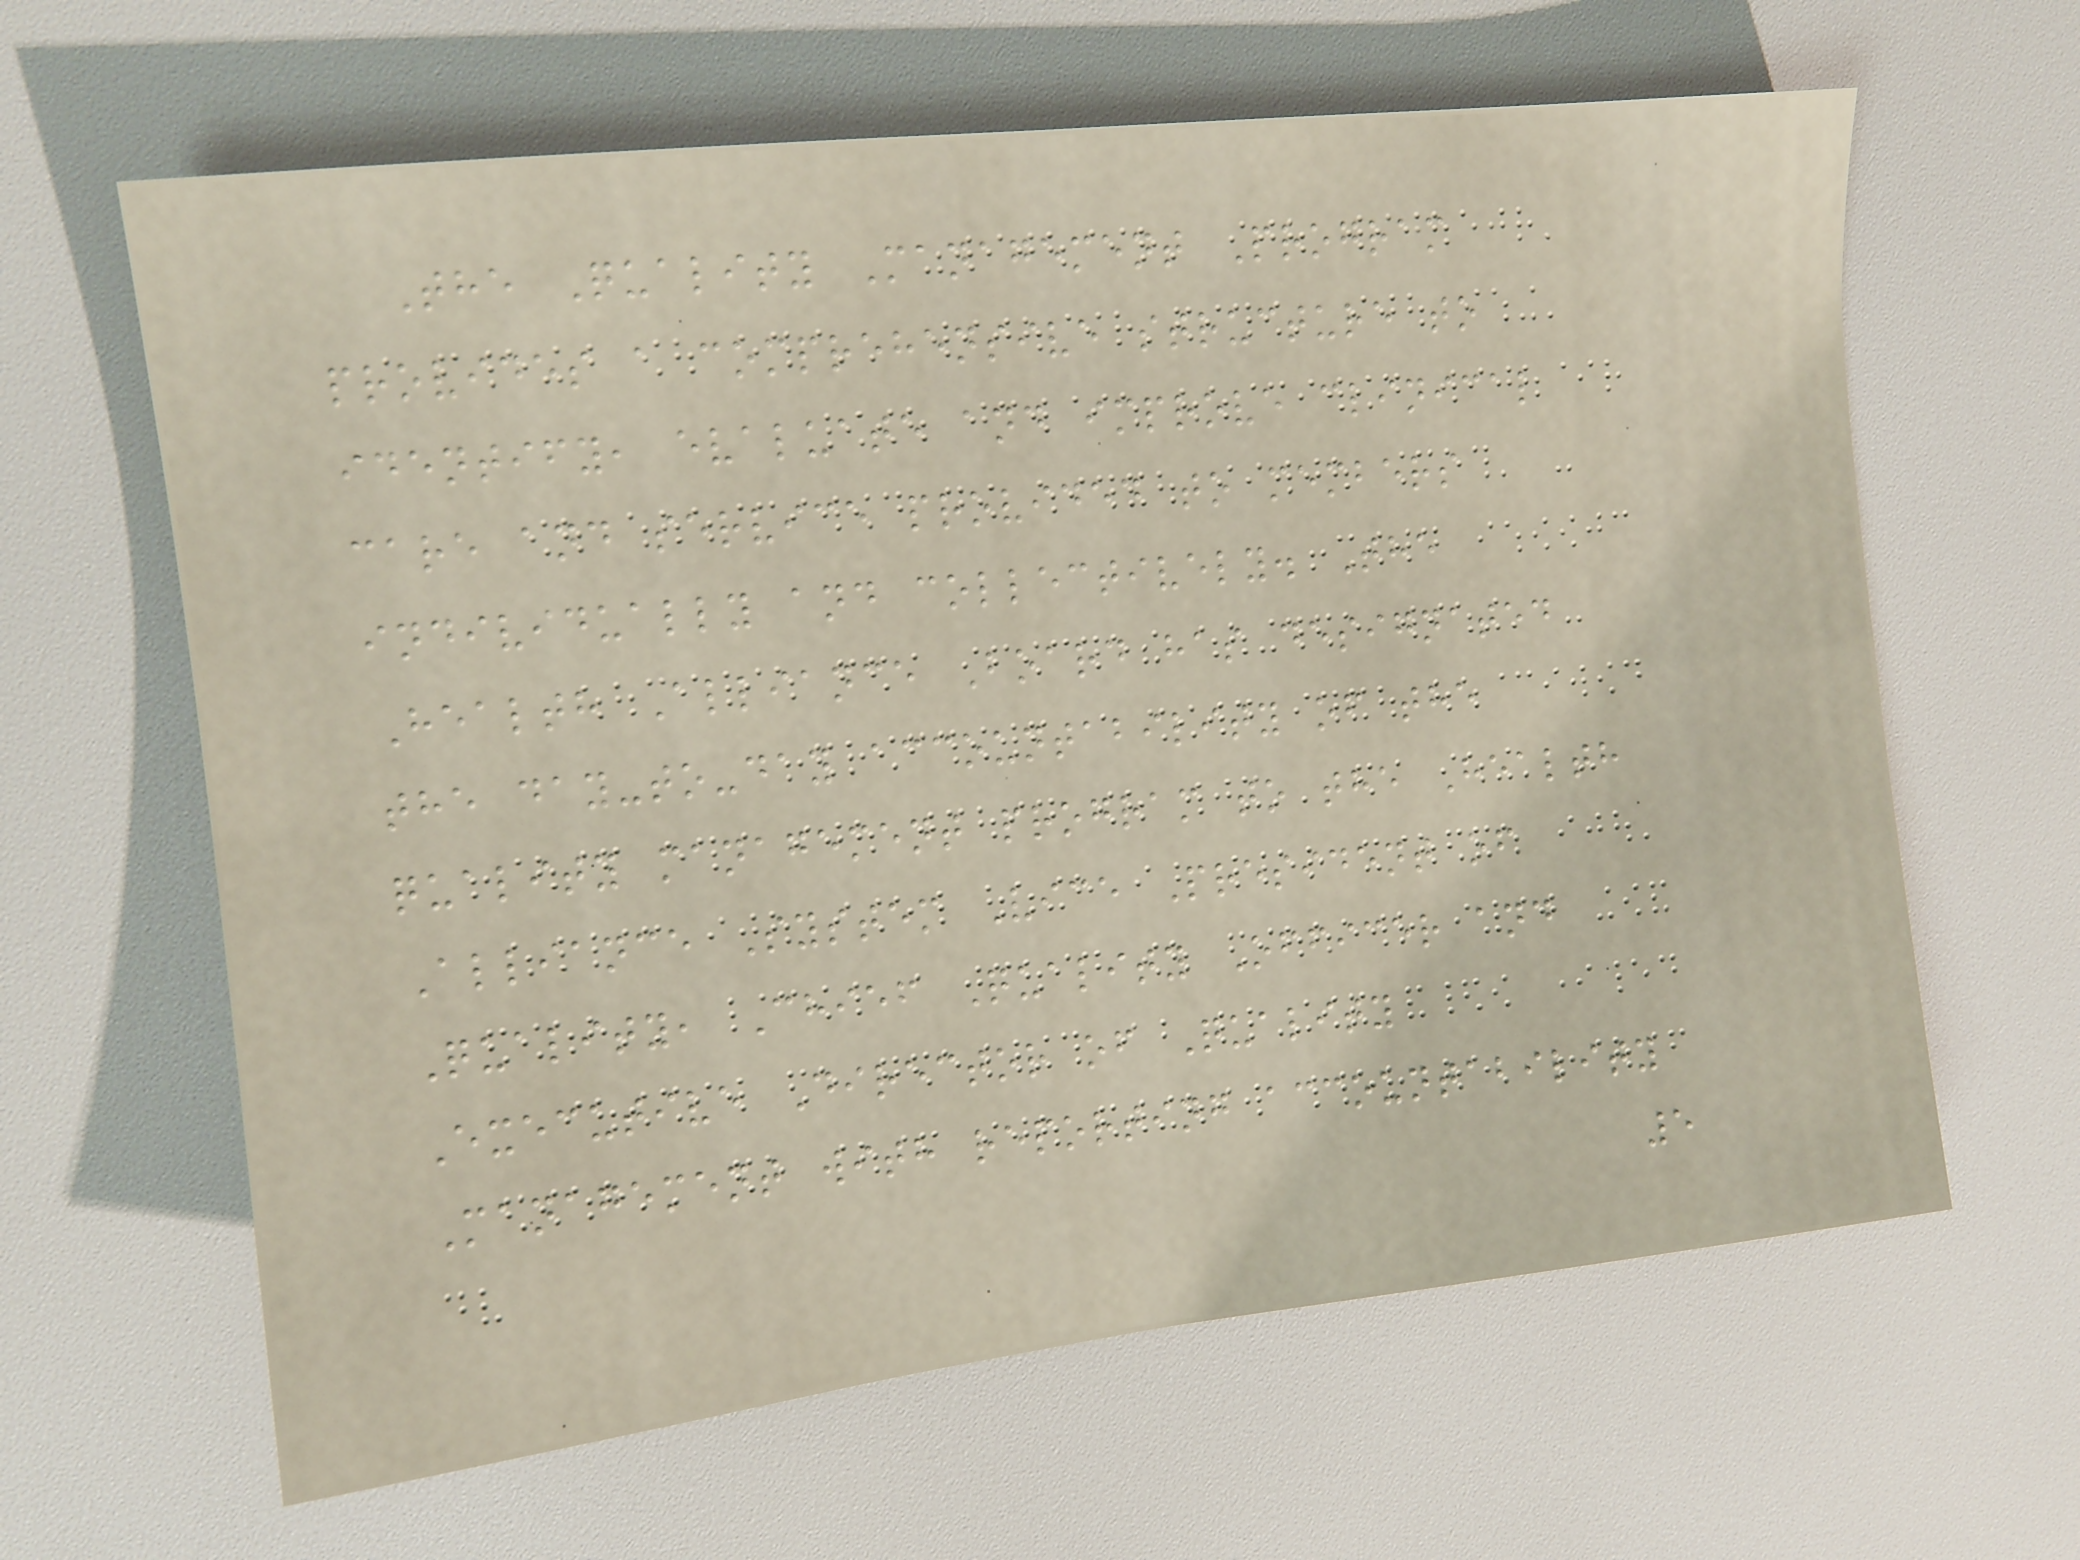The Quality Management Program
provides a comprehensive structure to
identify, evaluate and improve clinical
care and service provided to members
individually and collectively. The
Health Alliance Board has designated
the day-to-day accountability of the
quality management program to the Health
Alliance System Vice President of
Quality, Chief Quality Officer and
Executive Director of Quality
Management with reporting accountability
5
